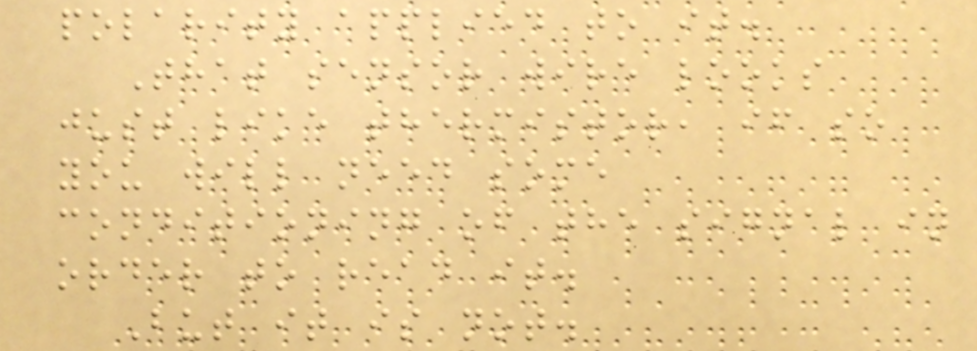polarity applied to it.
That sensor wire looks
just like thermistor, if so
you will need some
conditioning of the signal in
order to read it.
But it is not.
